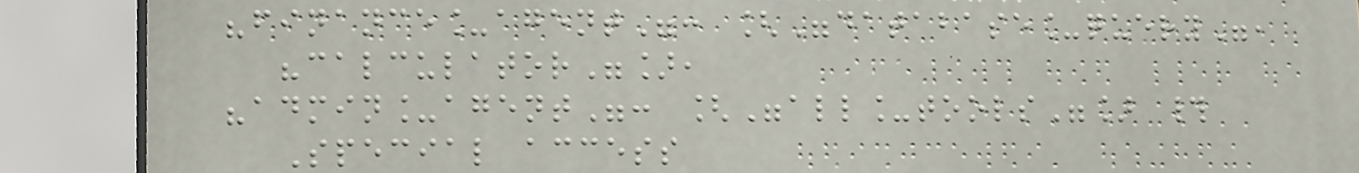"finance_agent": ["database_query",
"calculator"],
"admin_agent": ["all_tools"] #
Special access
